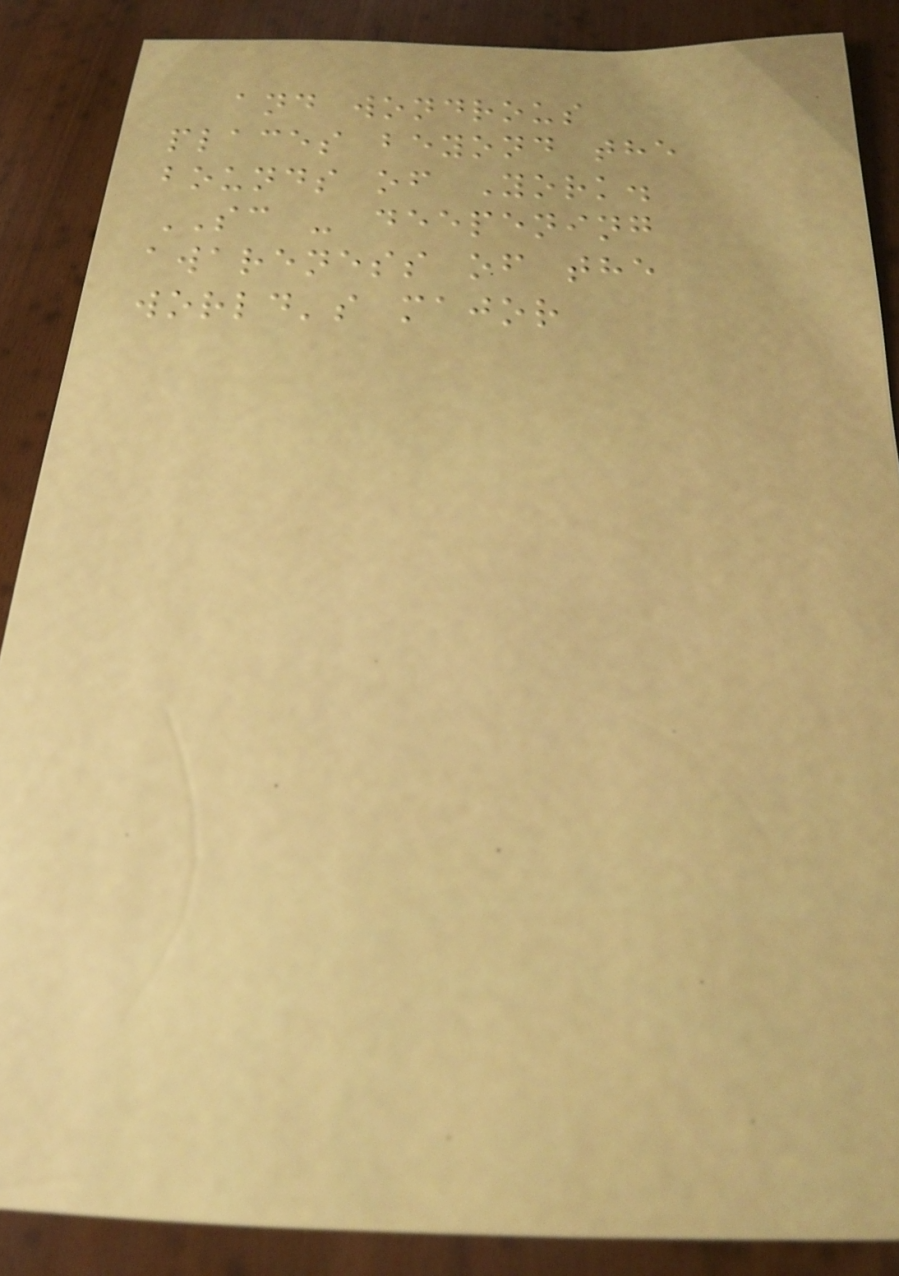and wondrous
places beyond the
bounds of York.
SC - deepening
awareness of the
world's major
